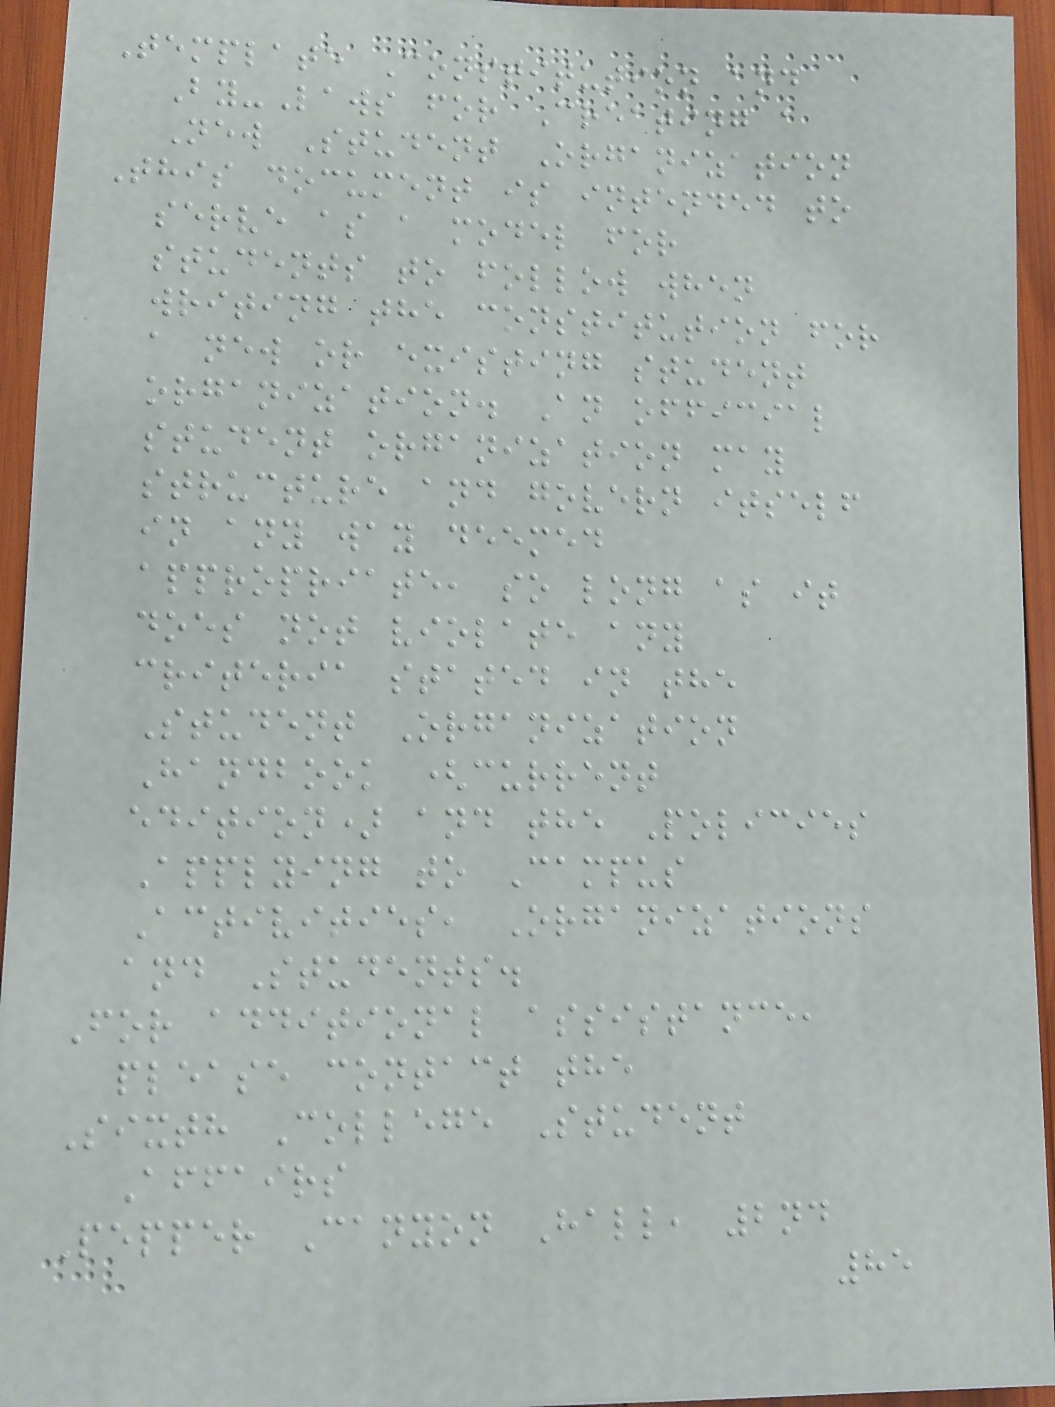Template Constitution and
By-Laws for Creating a
New Student Organization
This document is intended to
serve as a model for
students to follow when
writing the constitution for
a new or existing student
organization. An official
student organization may
structure and govern itself
in any way deemed
appropriate, so long as it
does not violate any
criteria stated in the
Student Organization
Handbook (current
edition) and the Policies
Applying to Campus
Activities, Organizations
and Students.
For additional assistance,
please contact the
Sixth College Student
Affairs
Pepper Canyon Hall, 2nd
85
